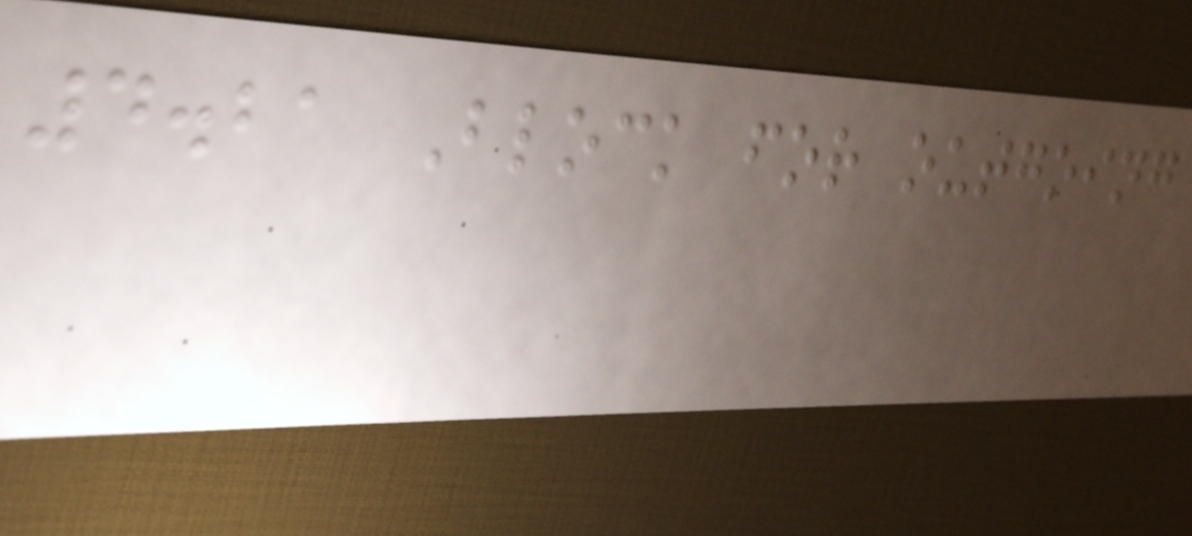4.21 Block for outgoing
